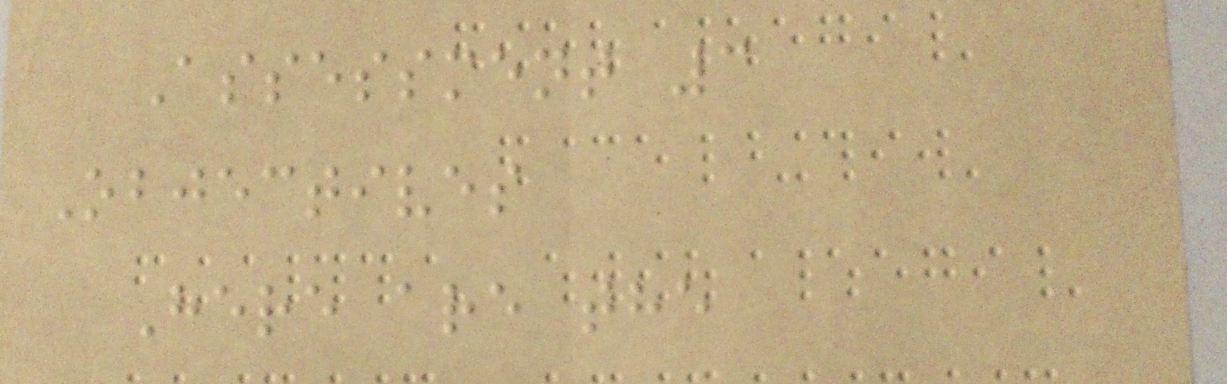Assessment 3
Objectives
Here are the
